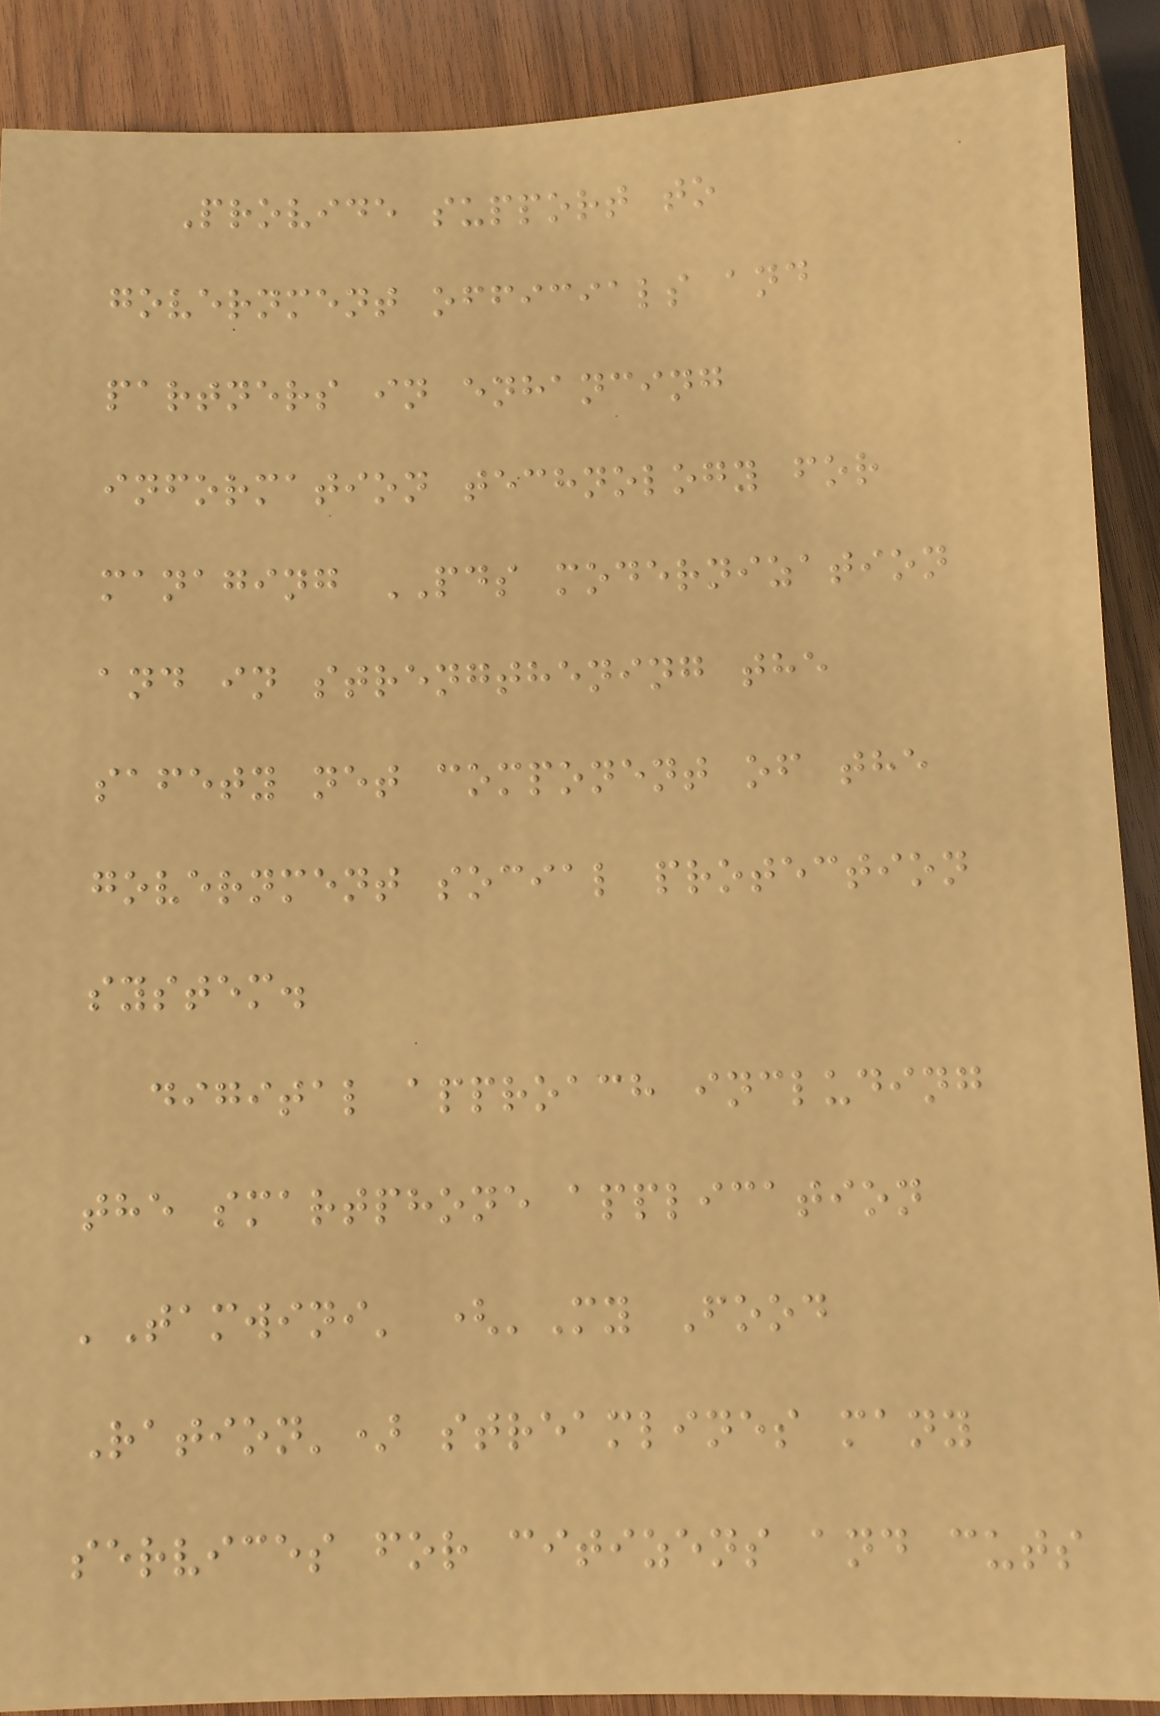Provide support to
government officials and
partners in enhancing
information technology for
managing PDS modernization
and in strengthening the
safety net component of the
government social protection
system.
digital approach including
the smartphone application
'Tamwini' ('My Food
Ration') streamlines many
services for citizens and cuts
